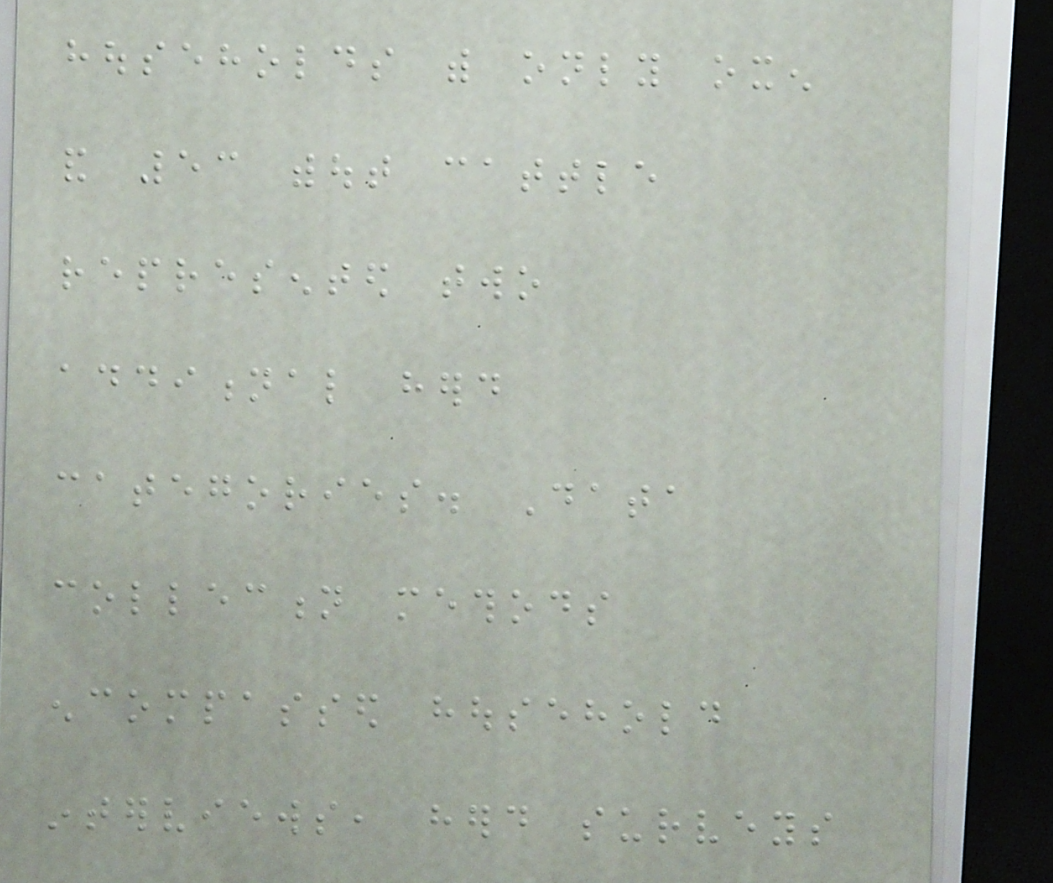households with only oxen
and 53 without cattle
represented two
additional herd
categories. Data
collection methods
encompassed household
interviews, herd surveys
